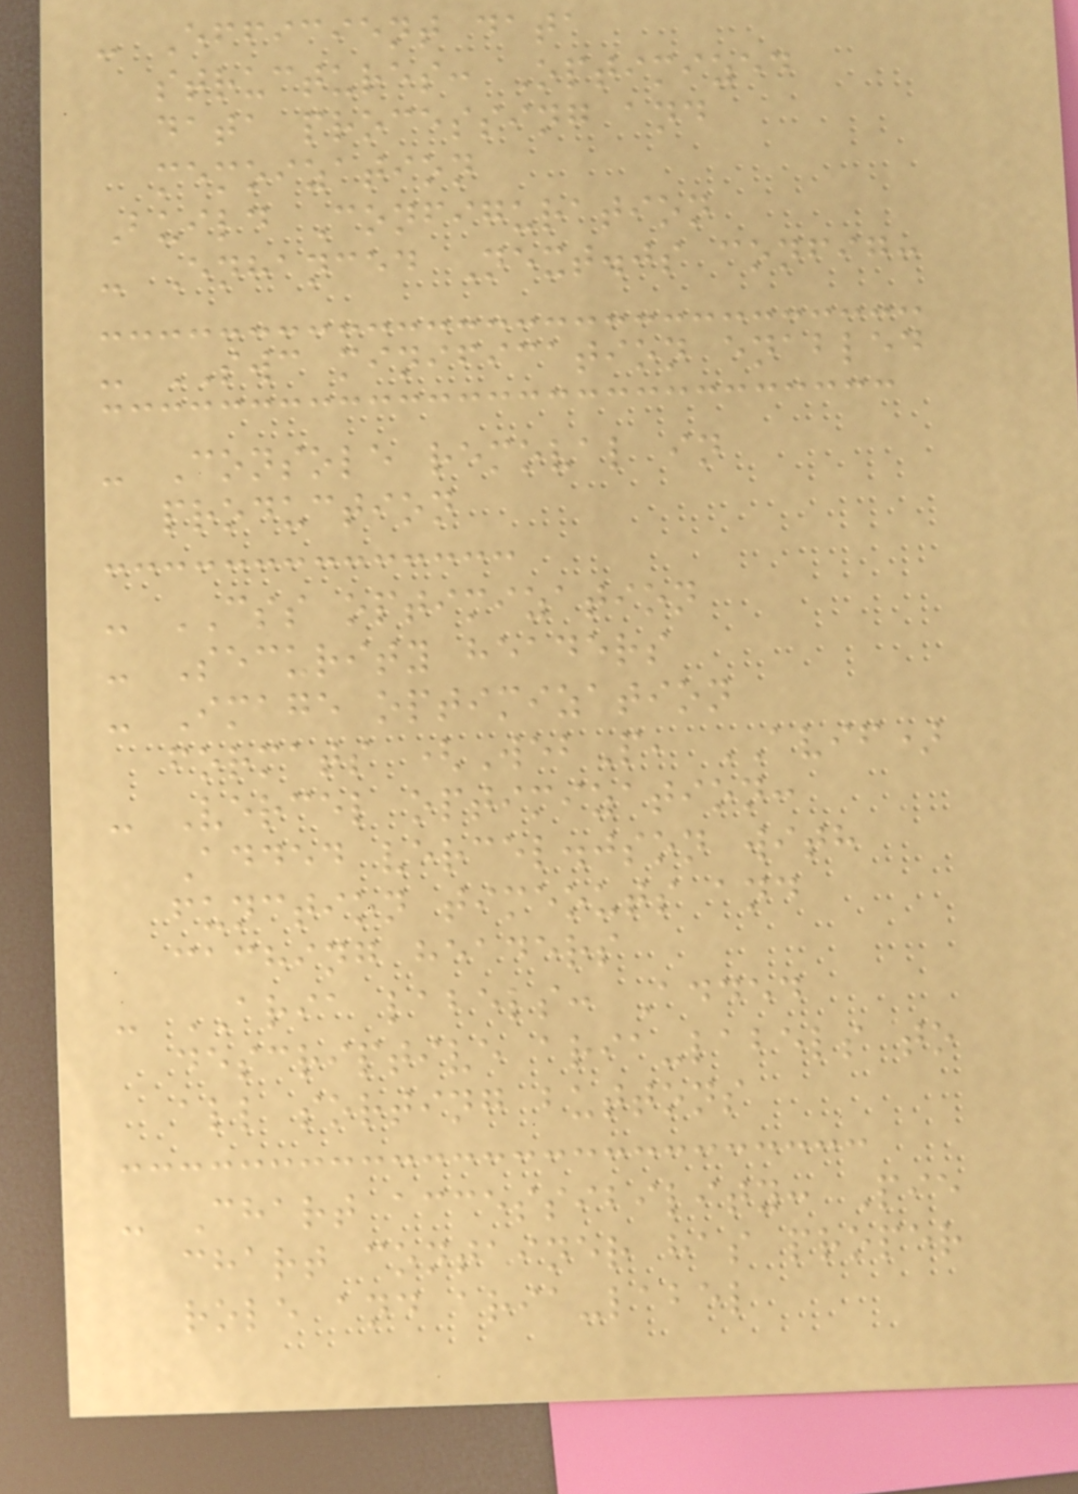- Efficient data
structures: Optimized
data processing and
memoization
Build Configuration
- Enhanced Next.js config:
- SWC minification enabled
- Console removal in
production
- CSS optimization
- Security headers
- Image optimization
formats (WebP, AVIF)
- Vercel optimization:
Added vercel.json with
function timeouts and
caching headers
- ARIA labels: Added
descriptive aria-labels to
all sorting buttons
- Chart accessibility: Pie
chart container has proper
role and aria-label
